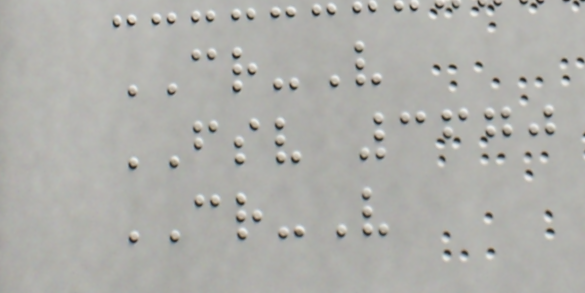CR-V
FSV 3670
CR-V
